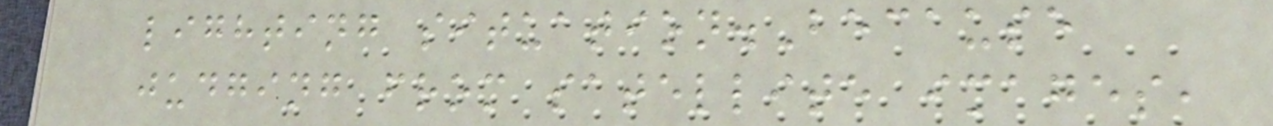lighting situation.Because
judging from satellite images,
